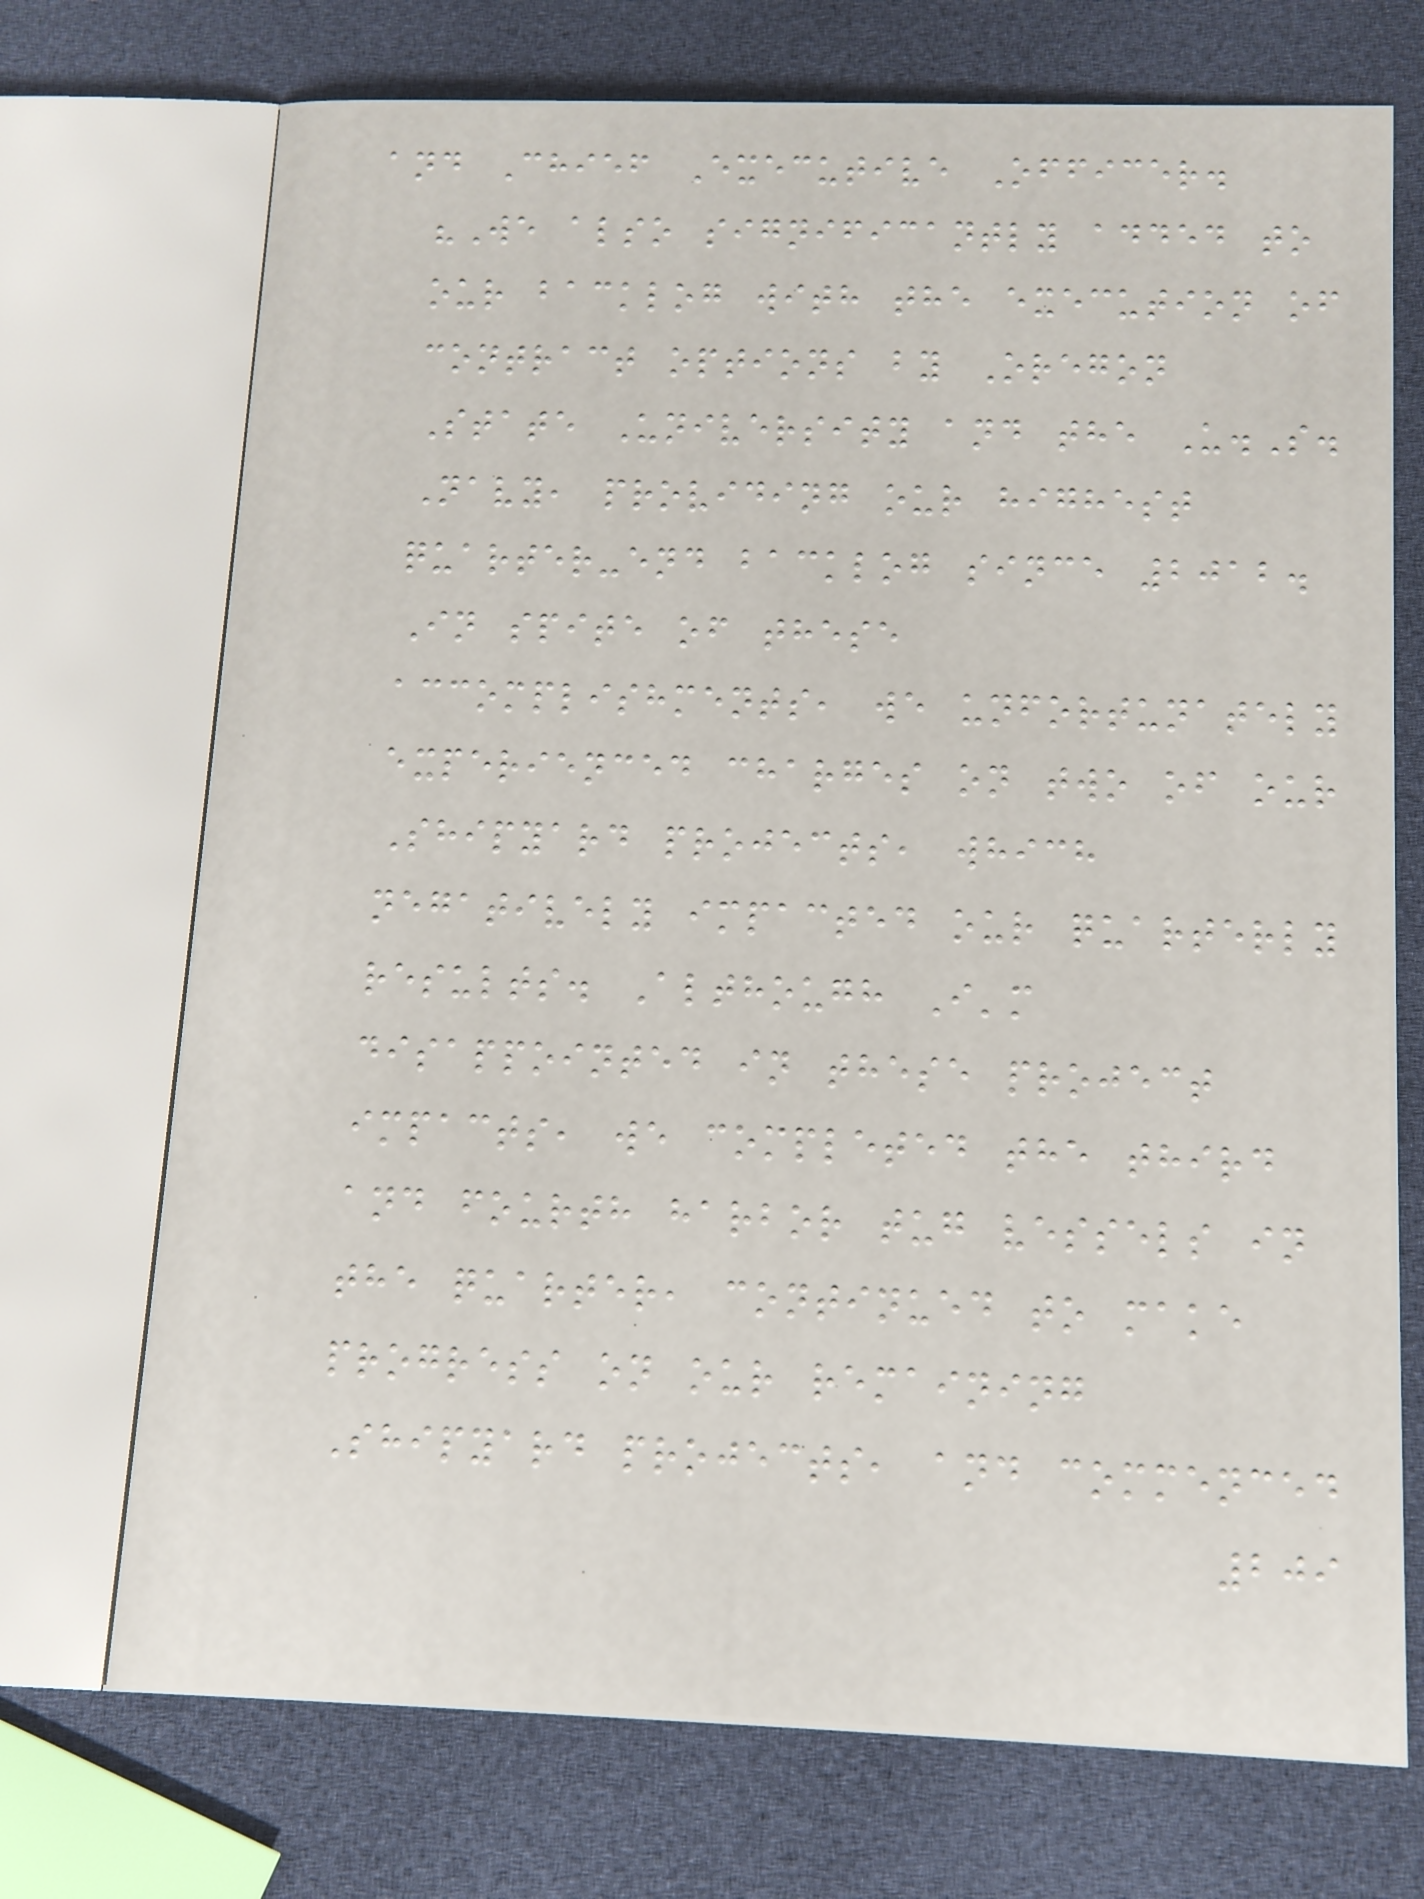and Chief Executive Officer.
"We also significantly added to
our backlog with the execution of
contract options by Oregon
State University and the U.S.
Navy, providing our highest
quarter-end backlog since 2012.
In spite of these
accomplishments, we unfortunately
experienced charges on two of our
Shipyard projects, which
negatively impacted our quarterly
results. Although I'm
disappointed in these project
impacts, we completed the third
and fourth harbor tug vessels in
the quarter, continued to make
progress on our remaining
Shipyard projects, and commenced
209
